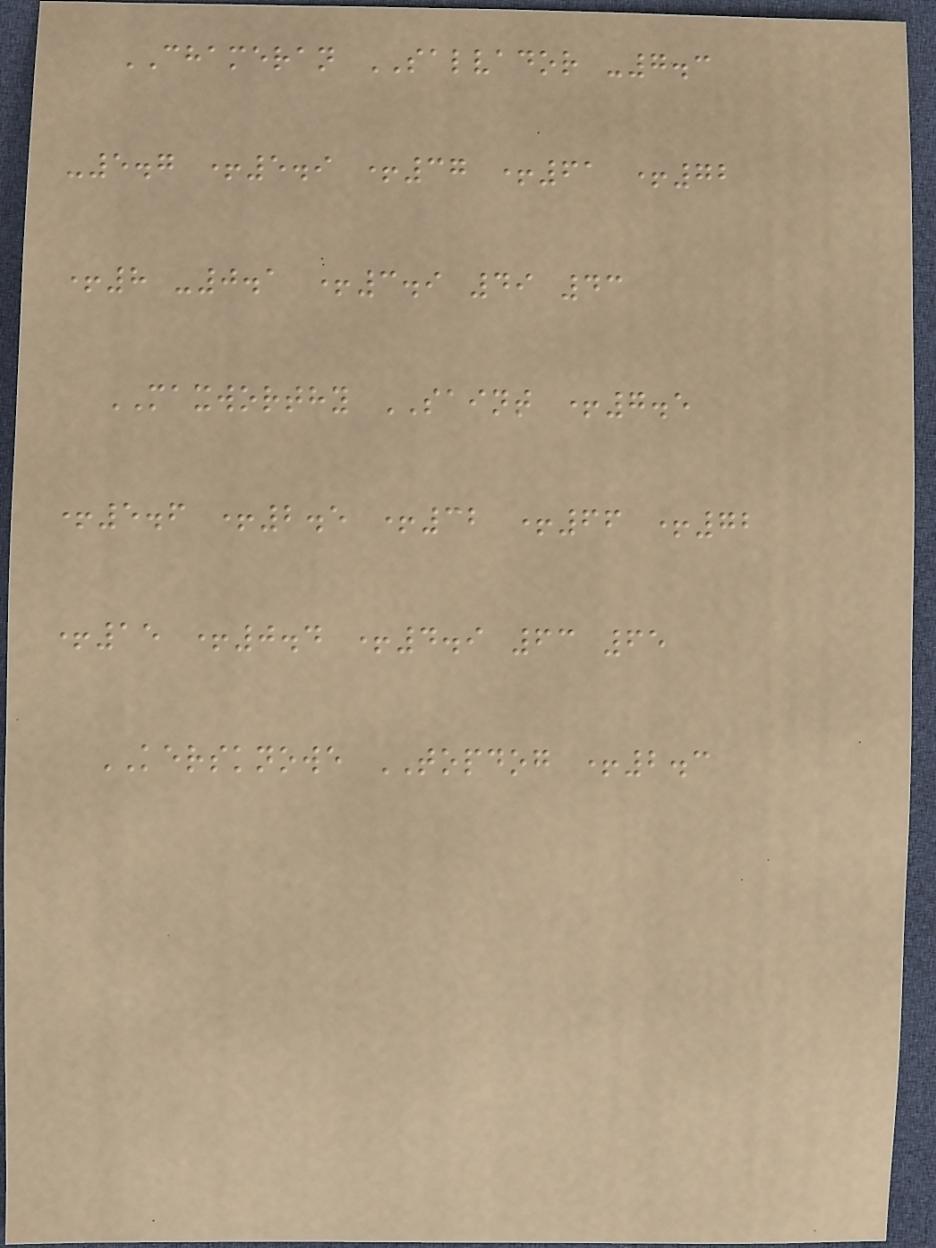CHAMERAN SALVADOR -7.3
-5.7 +5.9 +37 +61 +72
+8 -0.1 +3.9 49 43
MAXWORTHY SAINT +7.5
+5.6 +2.5 +32 +66 +72
+15 +0.4 +4.9 63 65
KERSKNOWE TOPDOG +2.3
